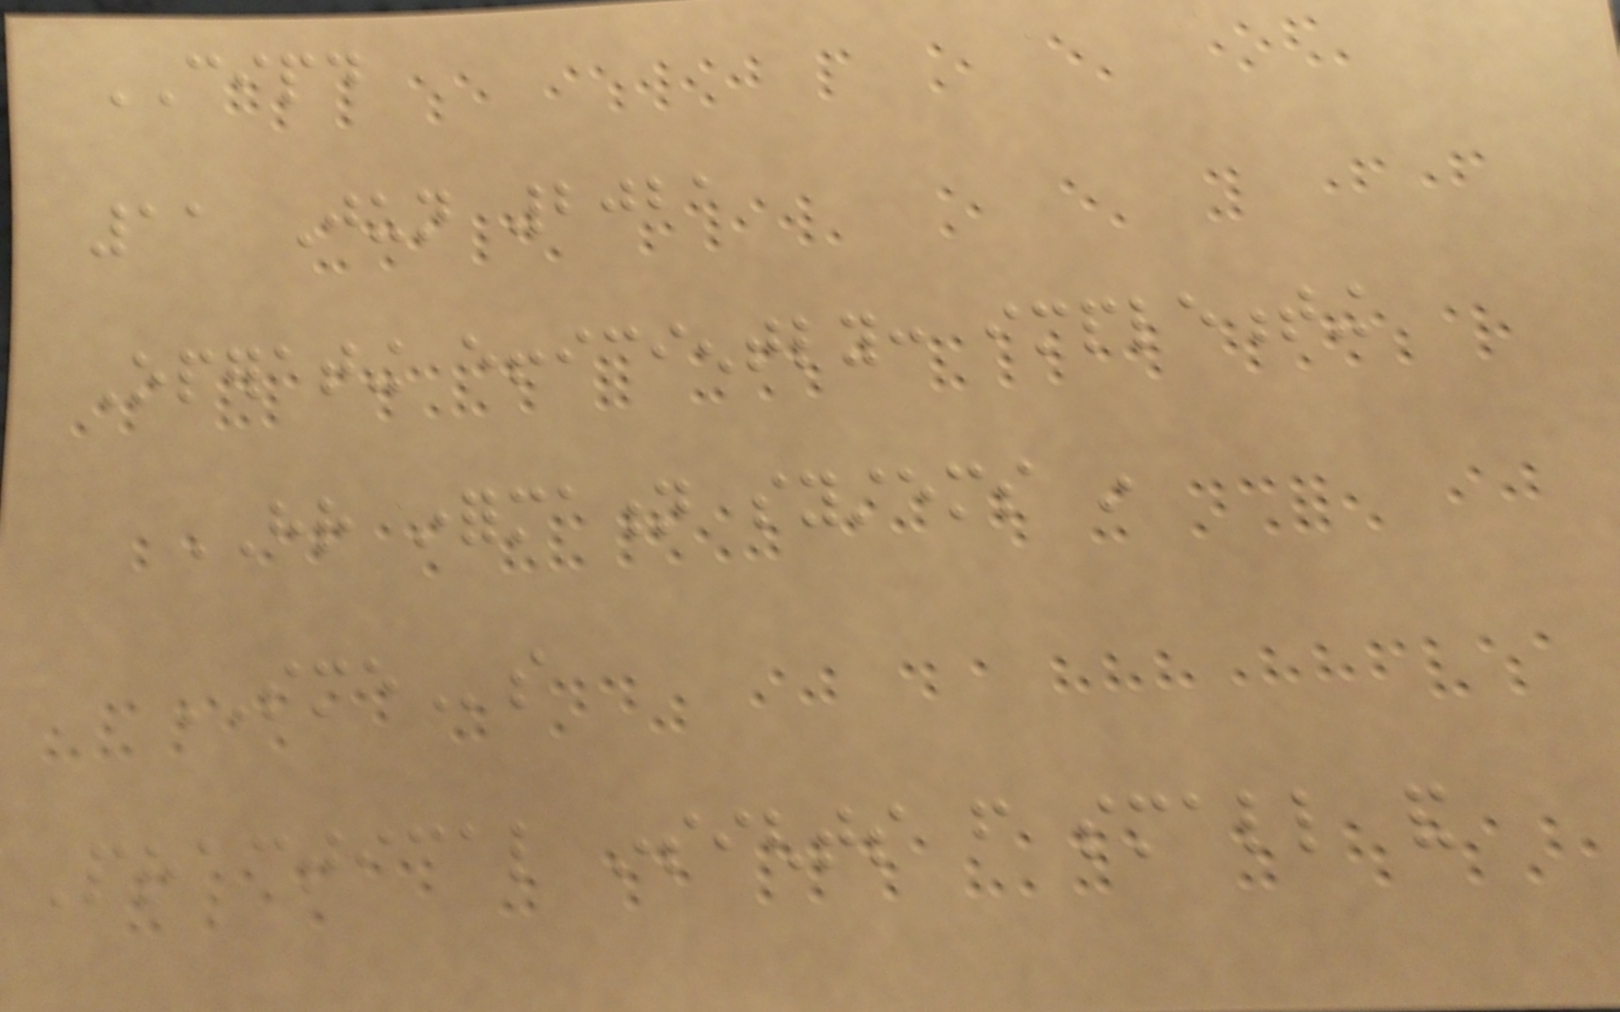CIPD
11 Jun 2021
Operating efficiently: implementing
HR information systems in
SMEs
Practical insights from small and
